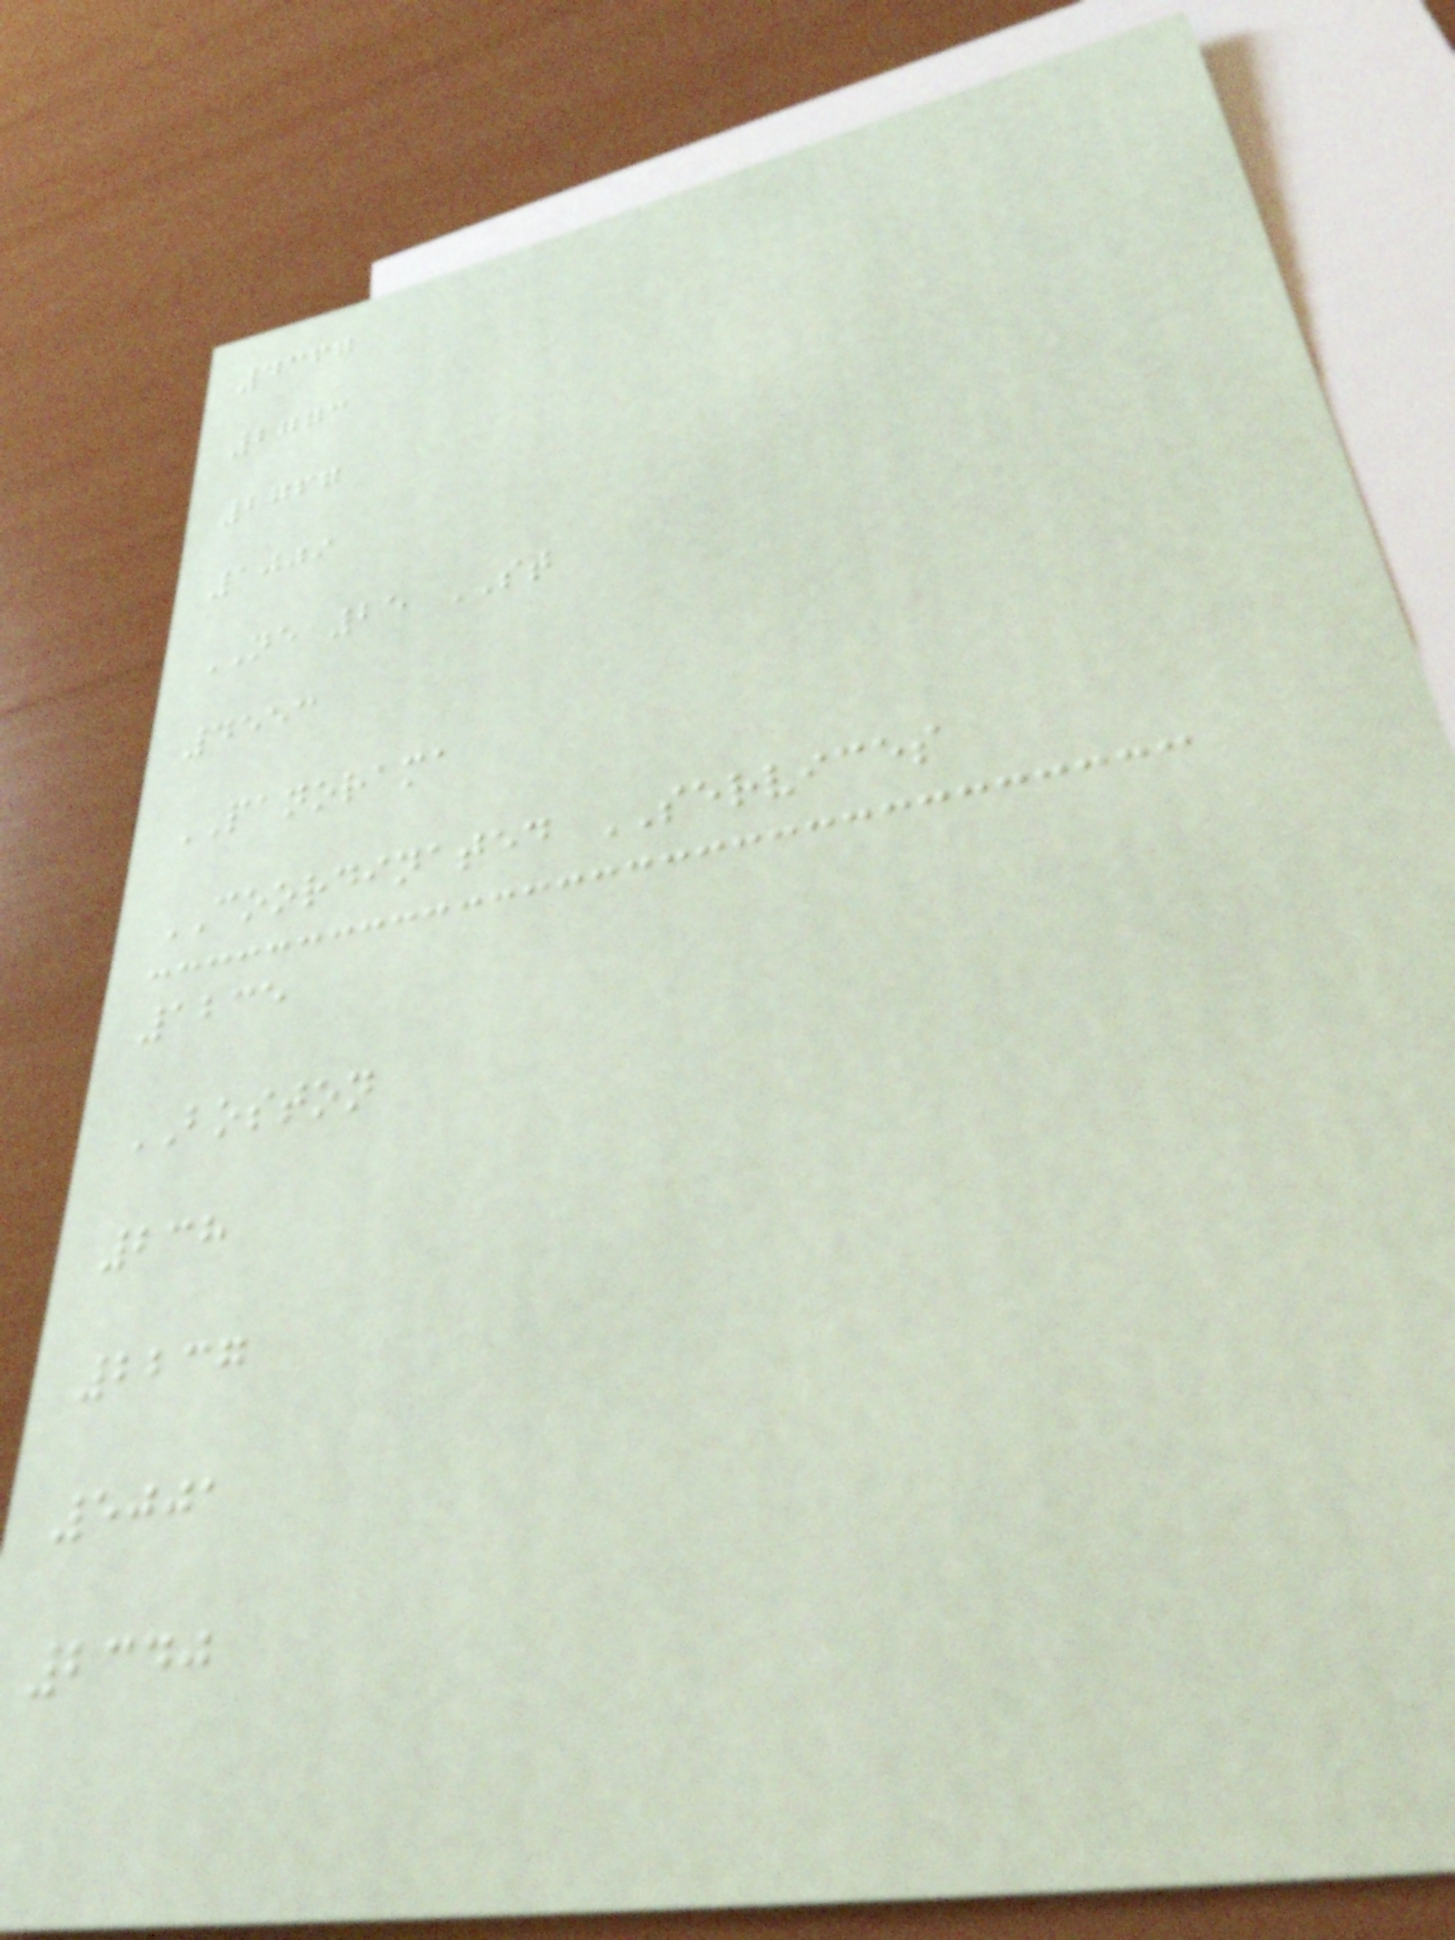4367
2773
2767
1009
NE 25 ST
4553
PANORAMA
COORDINATED SERVICES
1235
BOSTON
238
2237
5001
2340
